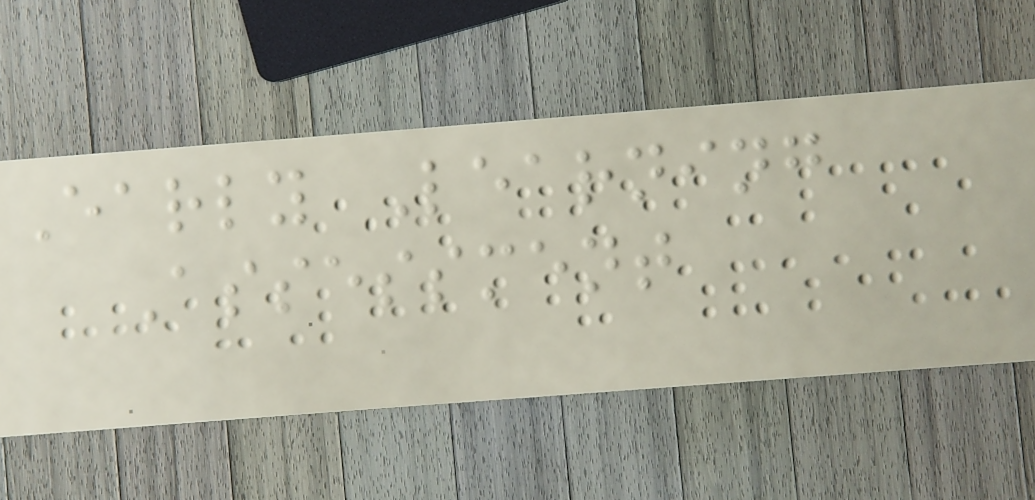Early Learning
Assessment
